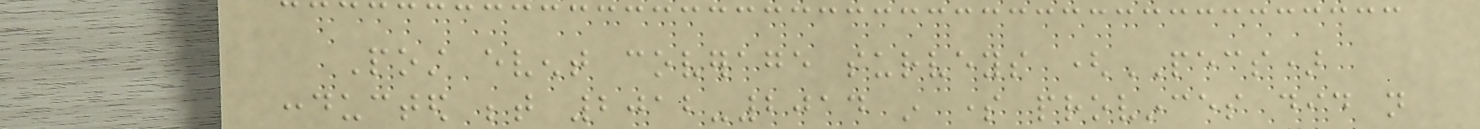Post event coverage surveys (PECS)
conducted between 2012-2014 in some provinces did not
